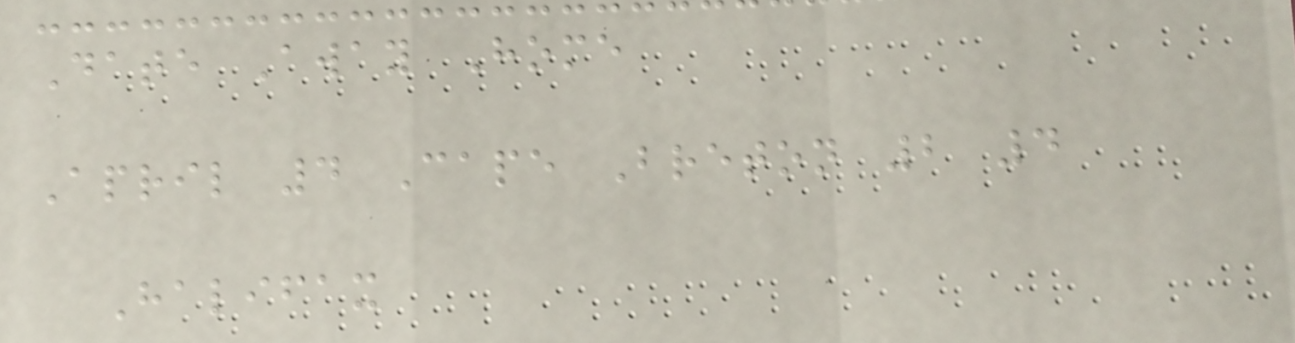Date Away Home
April 4 Cape Breton 2 4
Halifax
